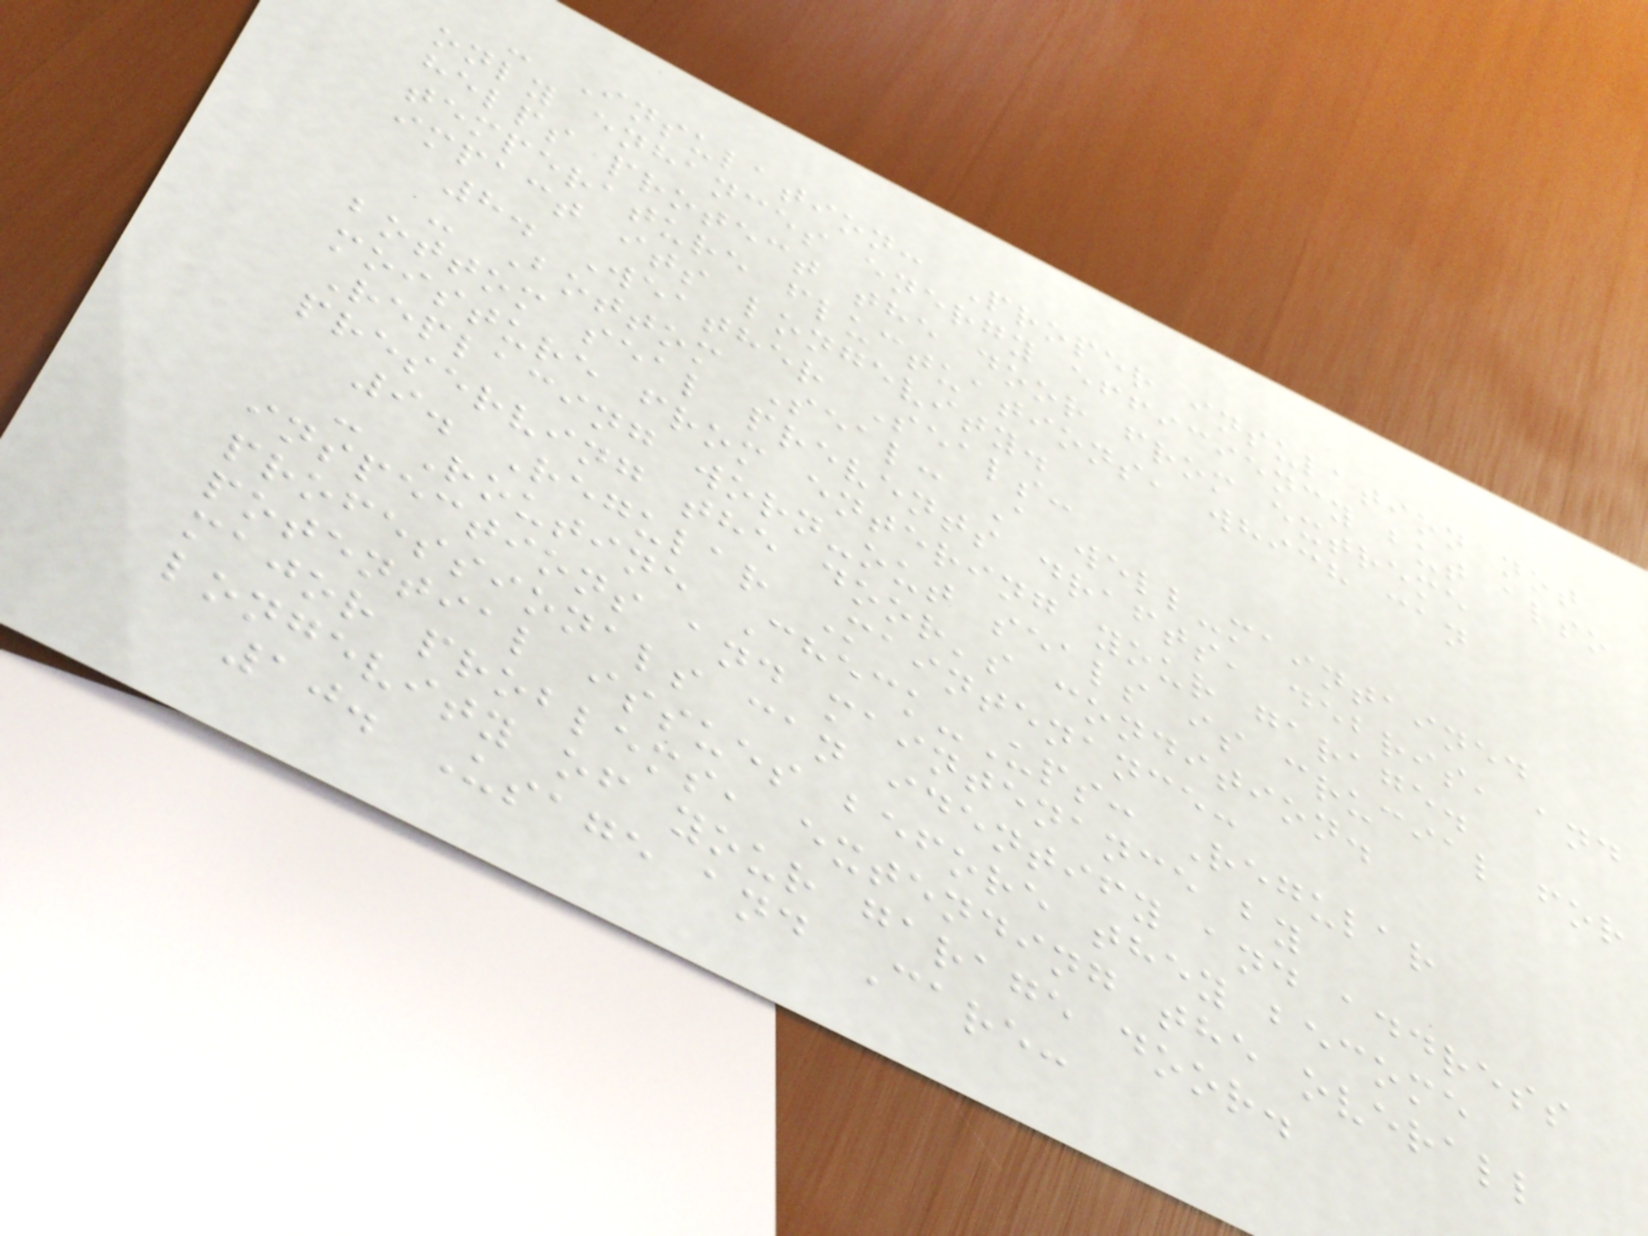- Insulation: Proper insulation not
only enhances energy efficiency but also
helps protect the door from extreme
temperature fluctuations, which can
impact its longevity.
8. Weather Seals:
- Bottom Seal: A well-maintained
bottom seal prevents drafts, debris, and
moisture from entering your garage.
Replacing worn-out seals is crucial for
preserving the door's condition.
9. Regular Maintenance:
- Routine Check-Ups: Regular
inspections and maintenance by
professionals can identify and address
potential issues before they become
major problems, extending the overall
longevity of your garage door.
10. Usage and Care:
